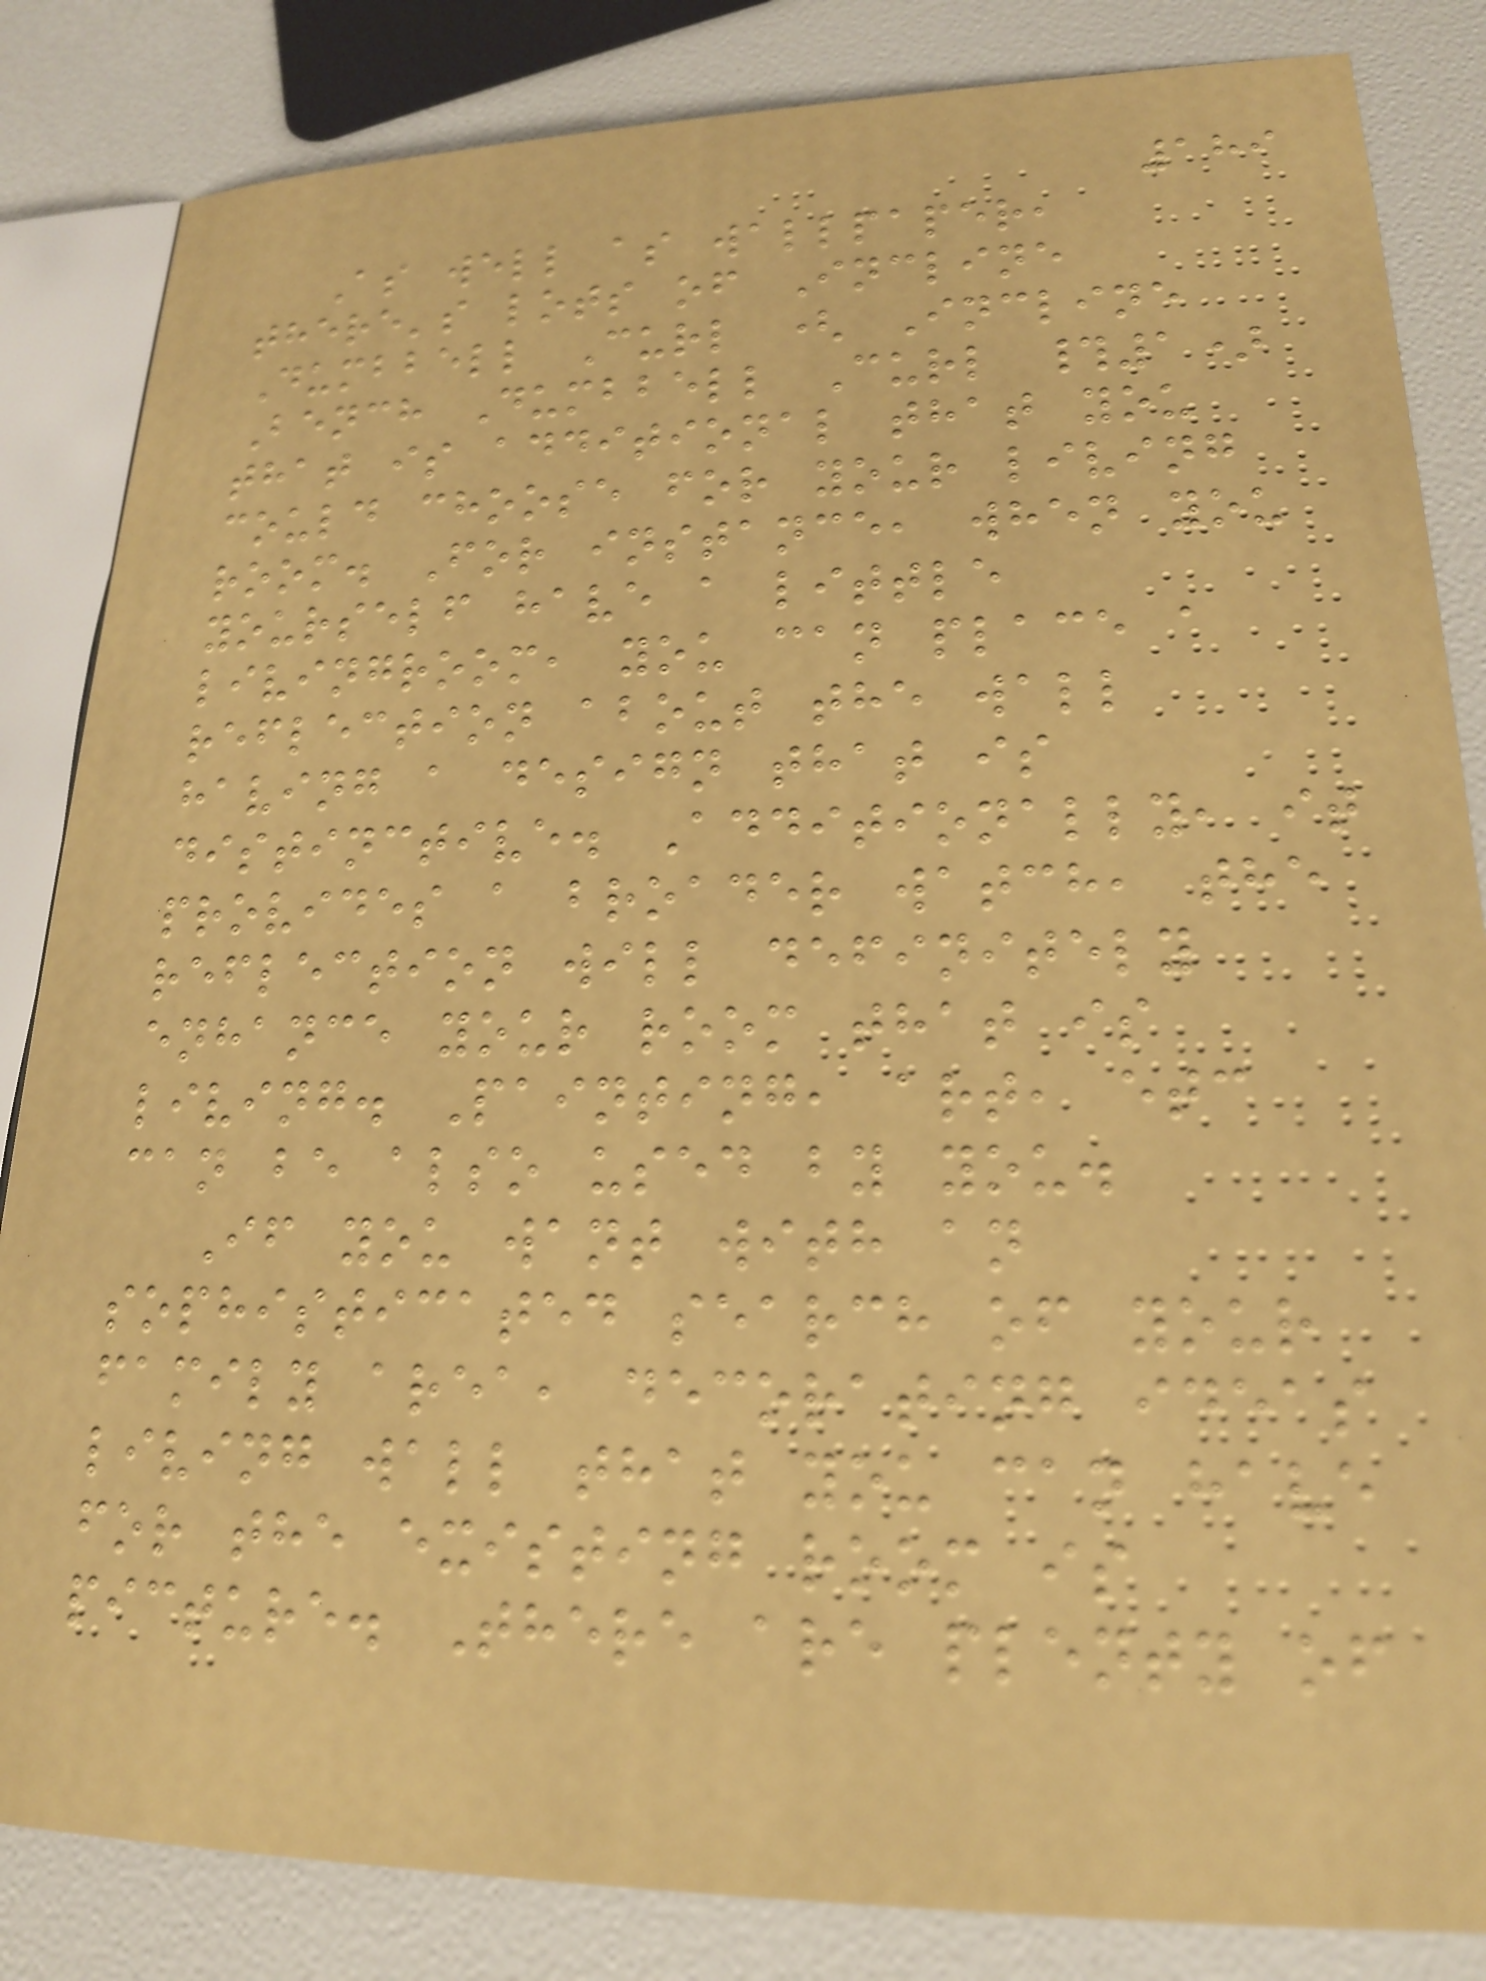189
As well as wallpaper,
there's lots of Incline
Dumbbell Curl ( Incline
Bench Dumbbell Curl #1)
that is additional that you
could choose for your living
room. For instance, when you
yourself have a little
livingroom, you can place a
reflection about the wall
having a design that is
distinctive. Additionally, it
provides a broader watch, the
reflection will definitely
enhance your room that is
living. Painting, art, etc
can be also used by you.
If you want with an
sophisticated search of your
family area, decorating ideas
living wall that you can have
for the existing room is
picture. There are plenty of
